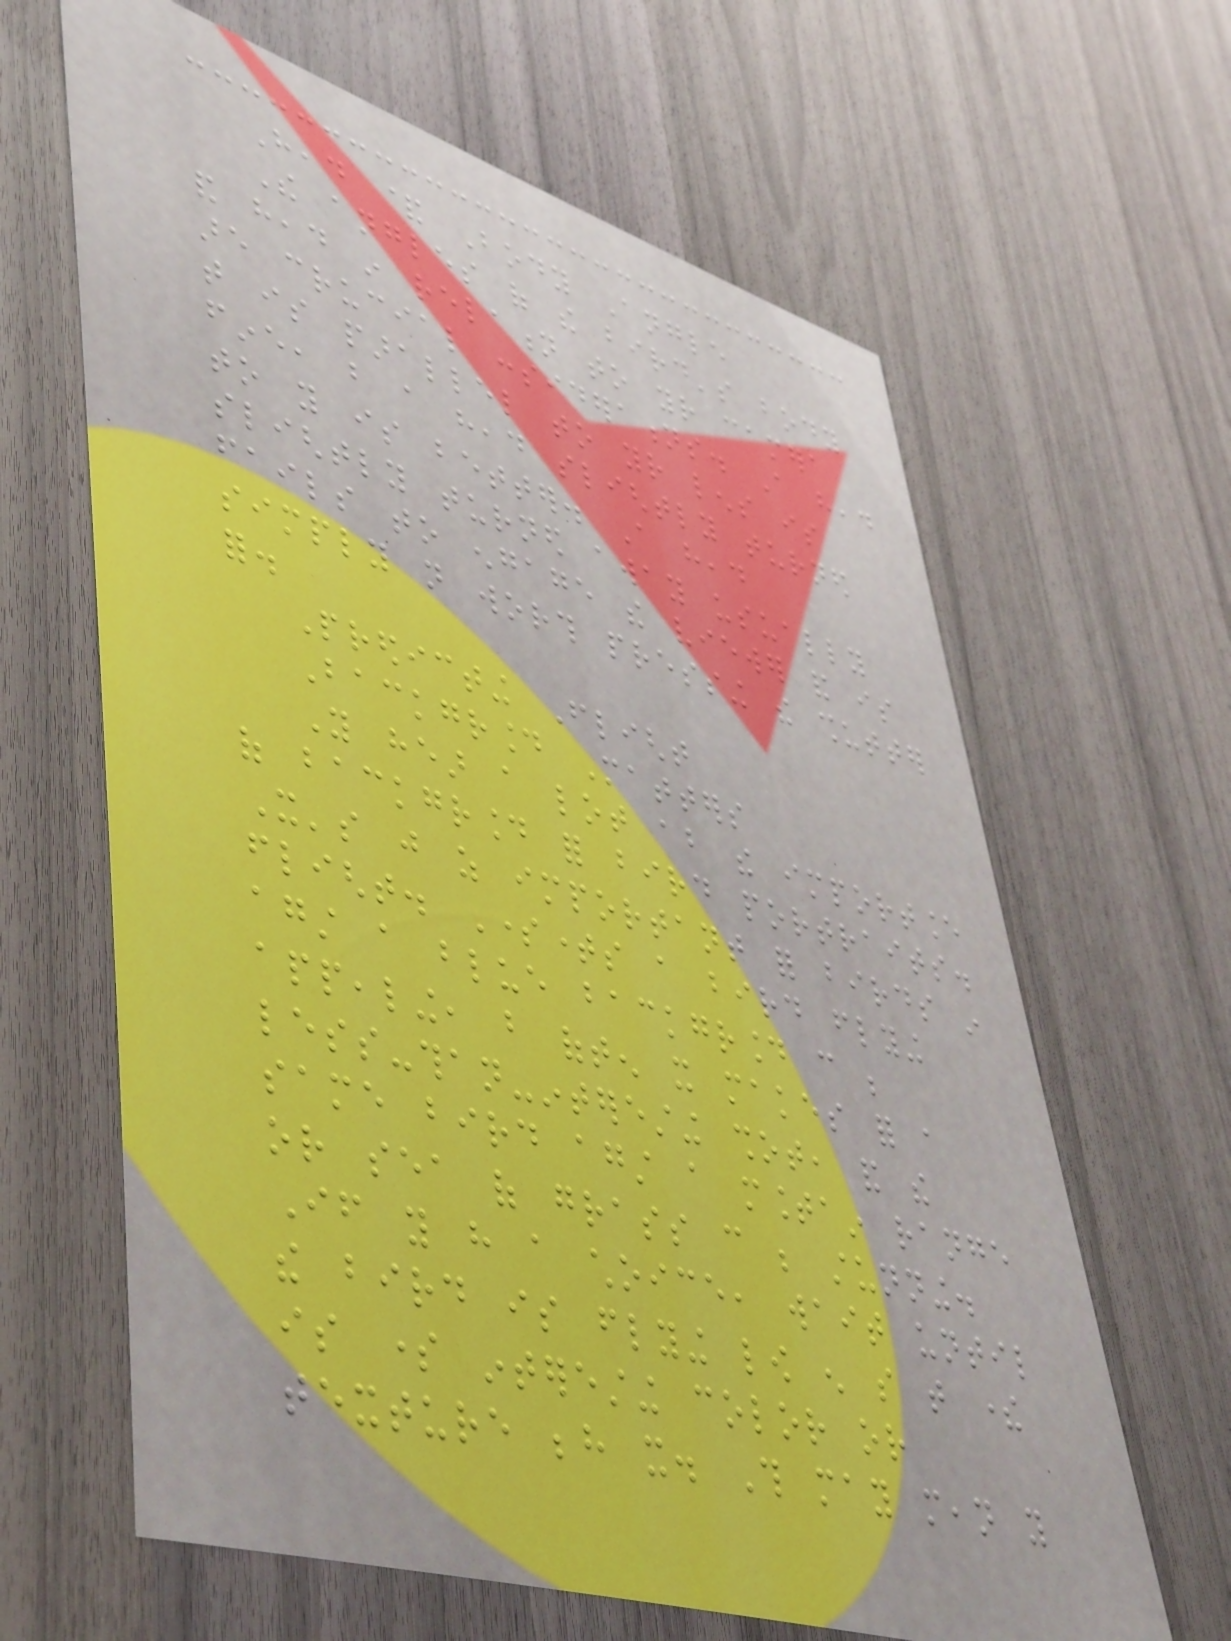Head & Body Angle
The angles of the bird's body
and head in relation to your camera
are crucial considerations. A head
that is parallel to your lens is
fine, but a head slightly turned
to you is better. A head
slightly turned away usually
fails to engage the viewer and is
simply not worth pressing the shutter
for.
Predicting Flight
Background Matters
You hear a lot about the importance
of background for bird portraits.
It's just as important for birds in
flight. Sometimes a bird flying
against a blue background can be
appealing, but often it makes for a
less-than-interesting shot, and the
same bird against a mountain range
or sea of grass can be stunning.
If you have a choice, wait until
the bird is flying low enough so that there
is some interesting color or
texture behind it. This may mean you
